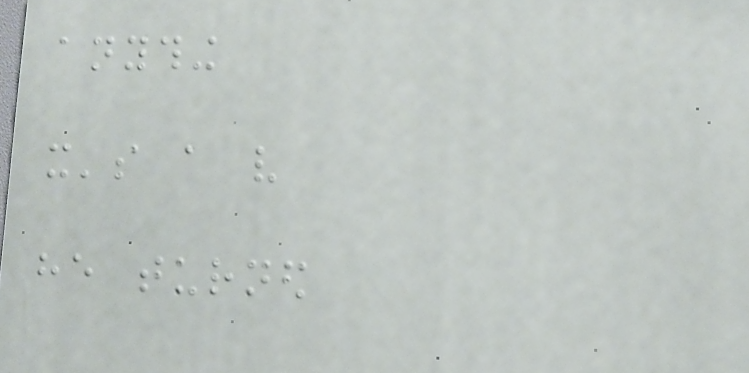anything
it's a very
he turned
